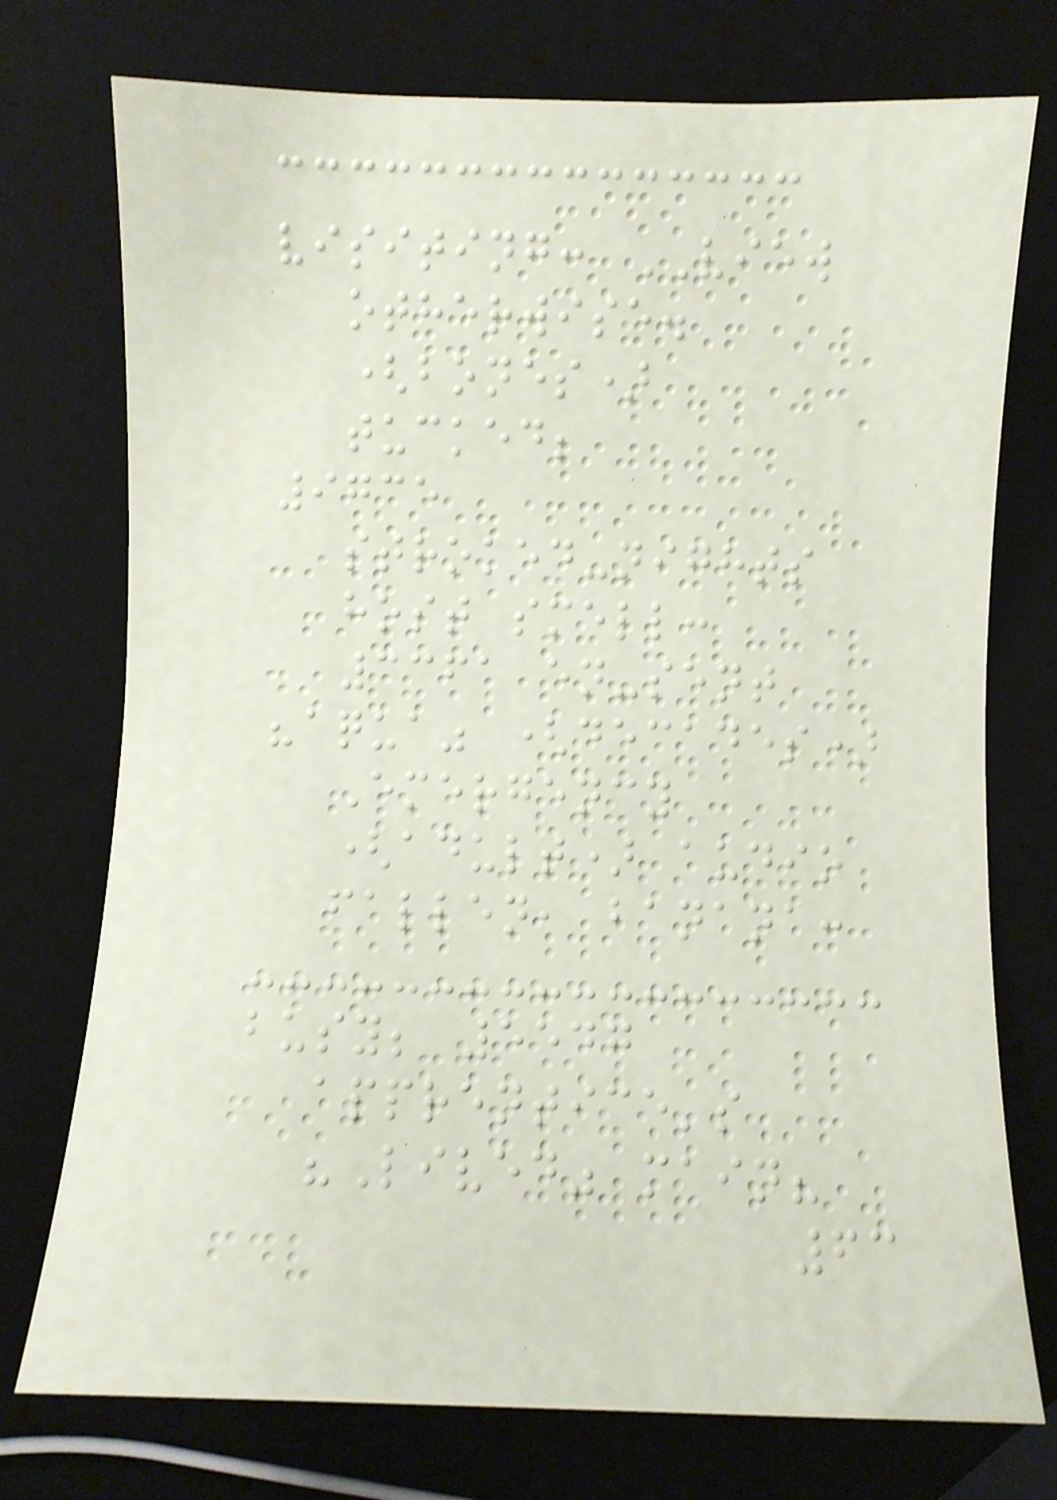visiting: VIEW
otherwise.
(bones)
tucked;
9735
stroked-nights
host smell:
3361 en-sent
"aqua" (decades)
Emergency
(adult) audio
fallen, banana:
busy; 5547
apprentice's
"Lived" main?
63
